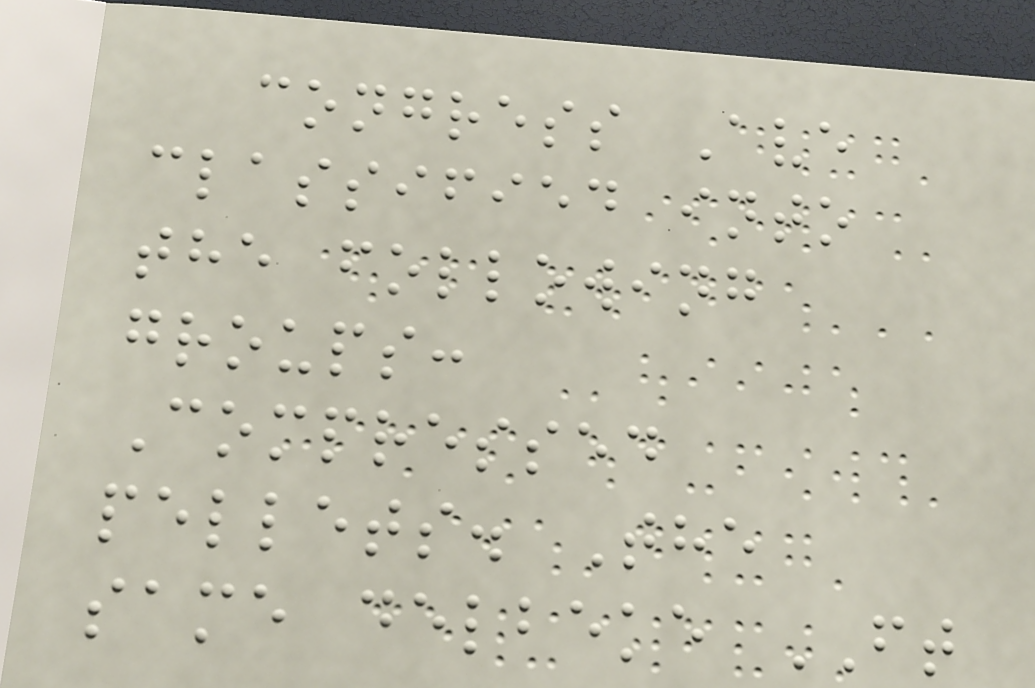congress Ave
classified into
the following
groups:
Compressed
pellets. The
same delbeke FT
